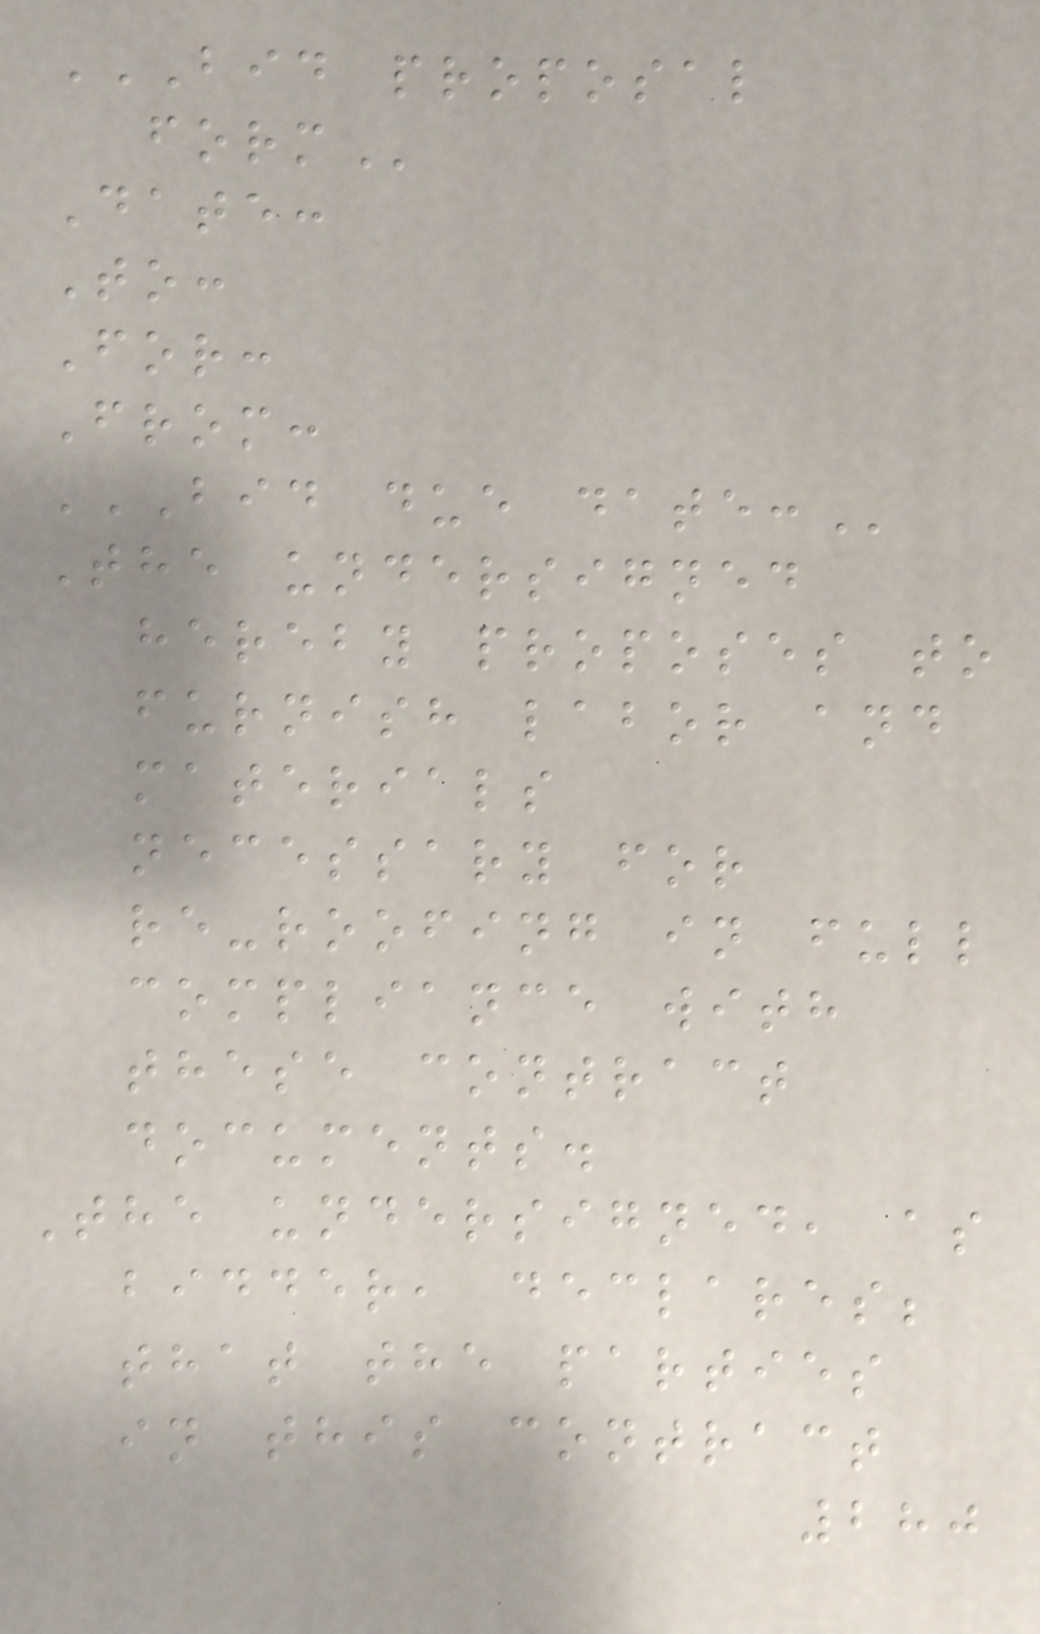BID PROPOSAL
FORM
Date:
To:
For:
From:
BID DUE DATE:
The undersigned
hereby proposes to
furnish labor and
materials
necessary for
re-roofing in full
compliance with
these contract
documents.
The undersigned, as
bidder, declares;
that the parties
in this contract
280
